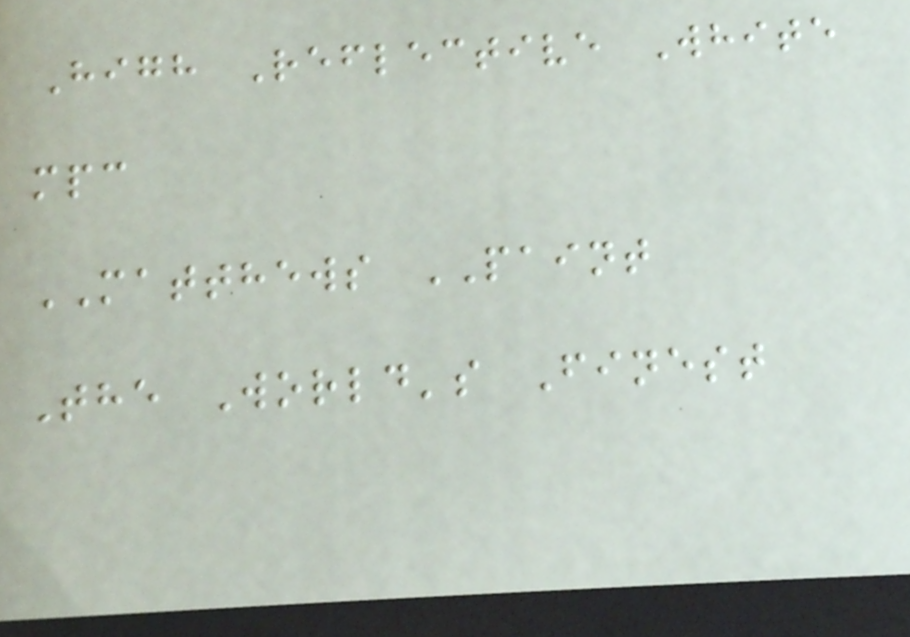High Reflective White
mpc
MATTHEWS PAINT
The World's Finest
